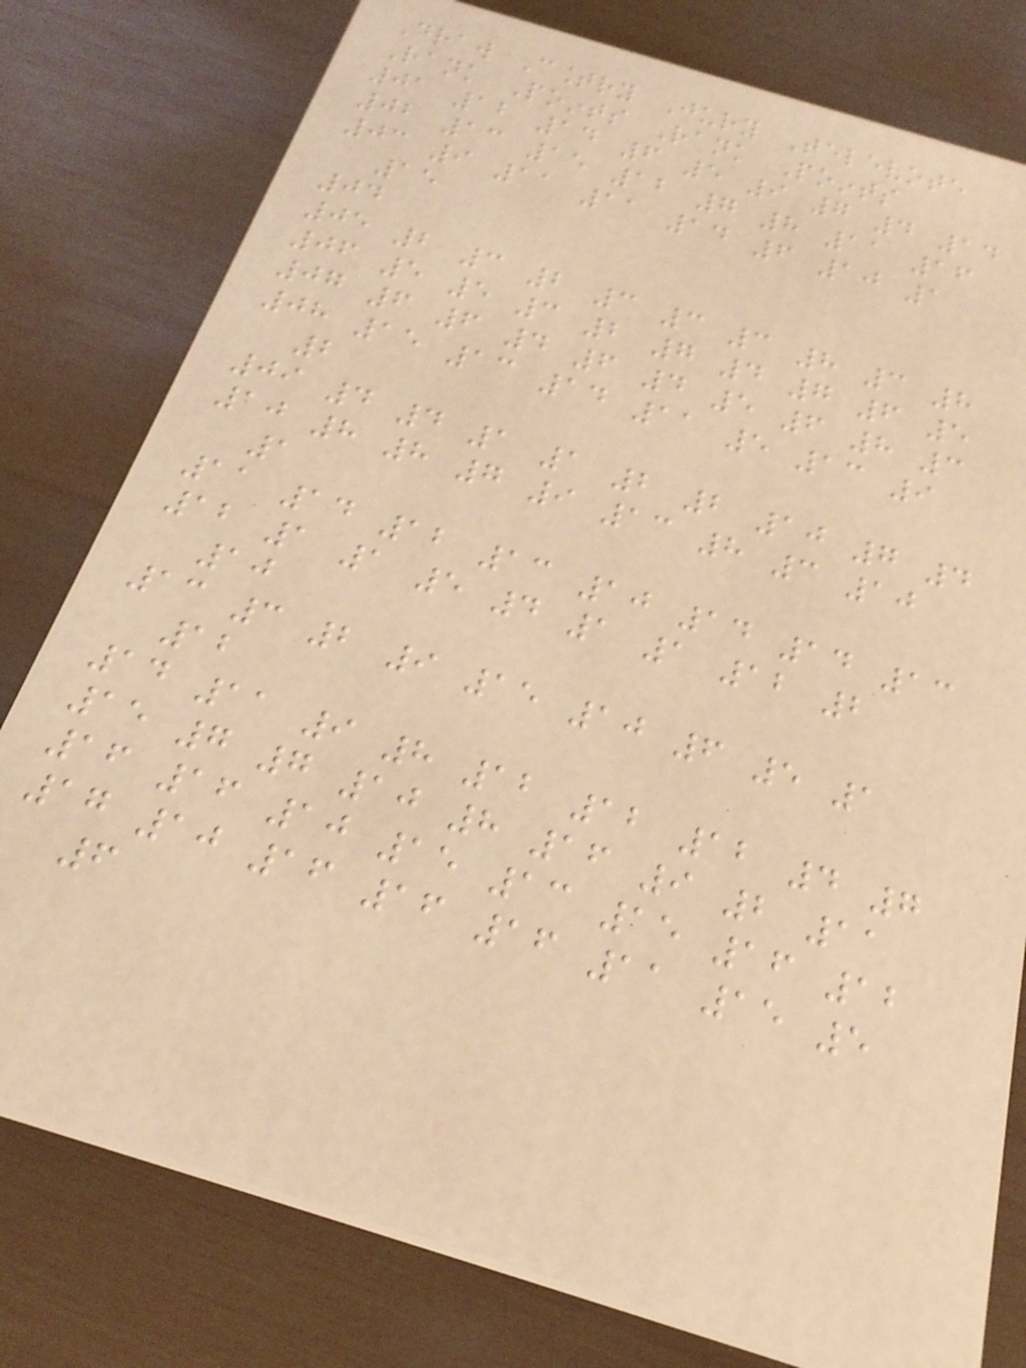Draw Country Jury Televote
Rank Points Rank Points
01 12 14 6 5 9 7 4 14
02 13 15 12 7 8 11 16
03 9 11 11 14 6 10 1
15
04
05 2 3 2 3 3 3 8 3 8
06 5 5 3 2 7 4 7 6 5
07 6 6 4 6 4 5 6 8 3
08 15 13 14 11 5 13 9
2
09 4 4 1 1 2 2 10 7 4
10 8 8 7 9 13 8 3 10
1
11 14 12 13 10 14 14 13
12 1 1 5 4 1 1 12 2
10
13 3 2 9 15 10 6 5 1
12
14 11 9 8 12 12 12 4 7
15 7 7 10 8 16 9 2 11
16 16 10 15 13 15 16 12
17 10 16 16 16 11 15 5
6
